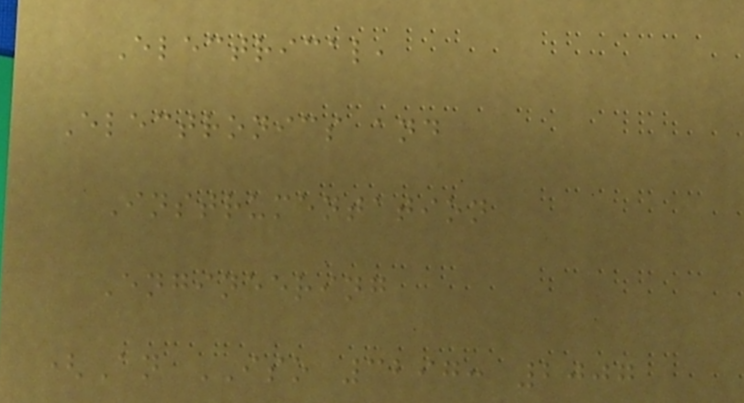Electrical,
Electronics and
Instrumentation
Engineering
(An ISO 3297: 2007
